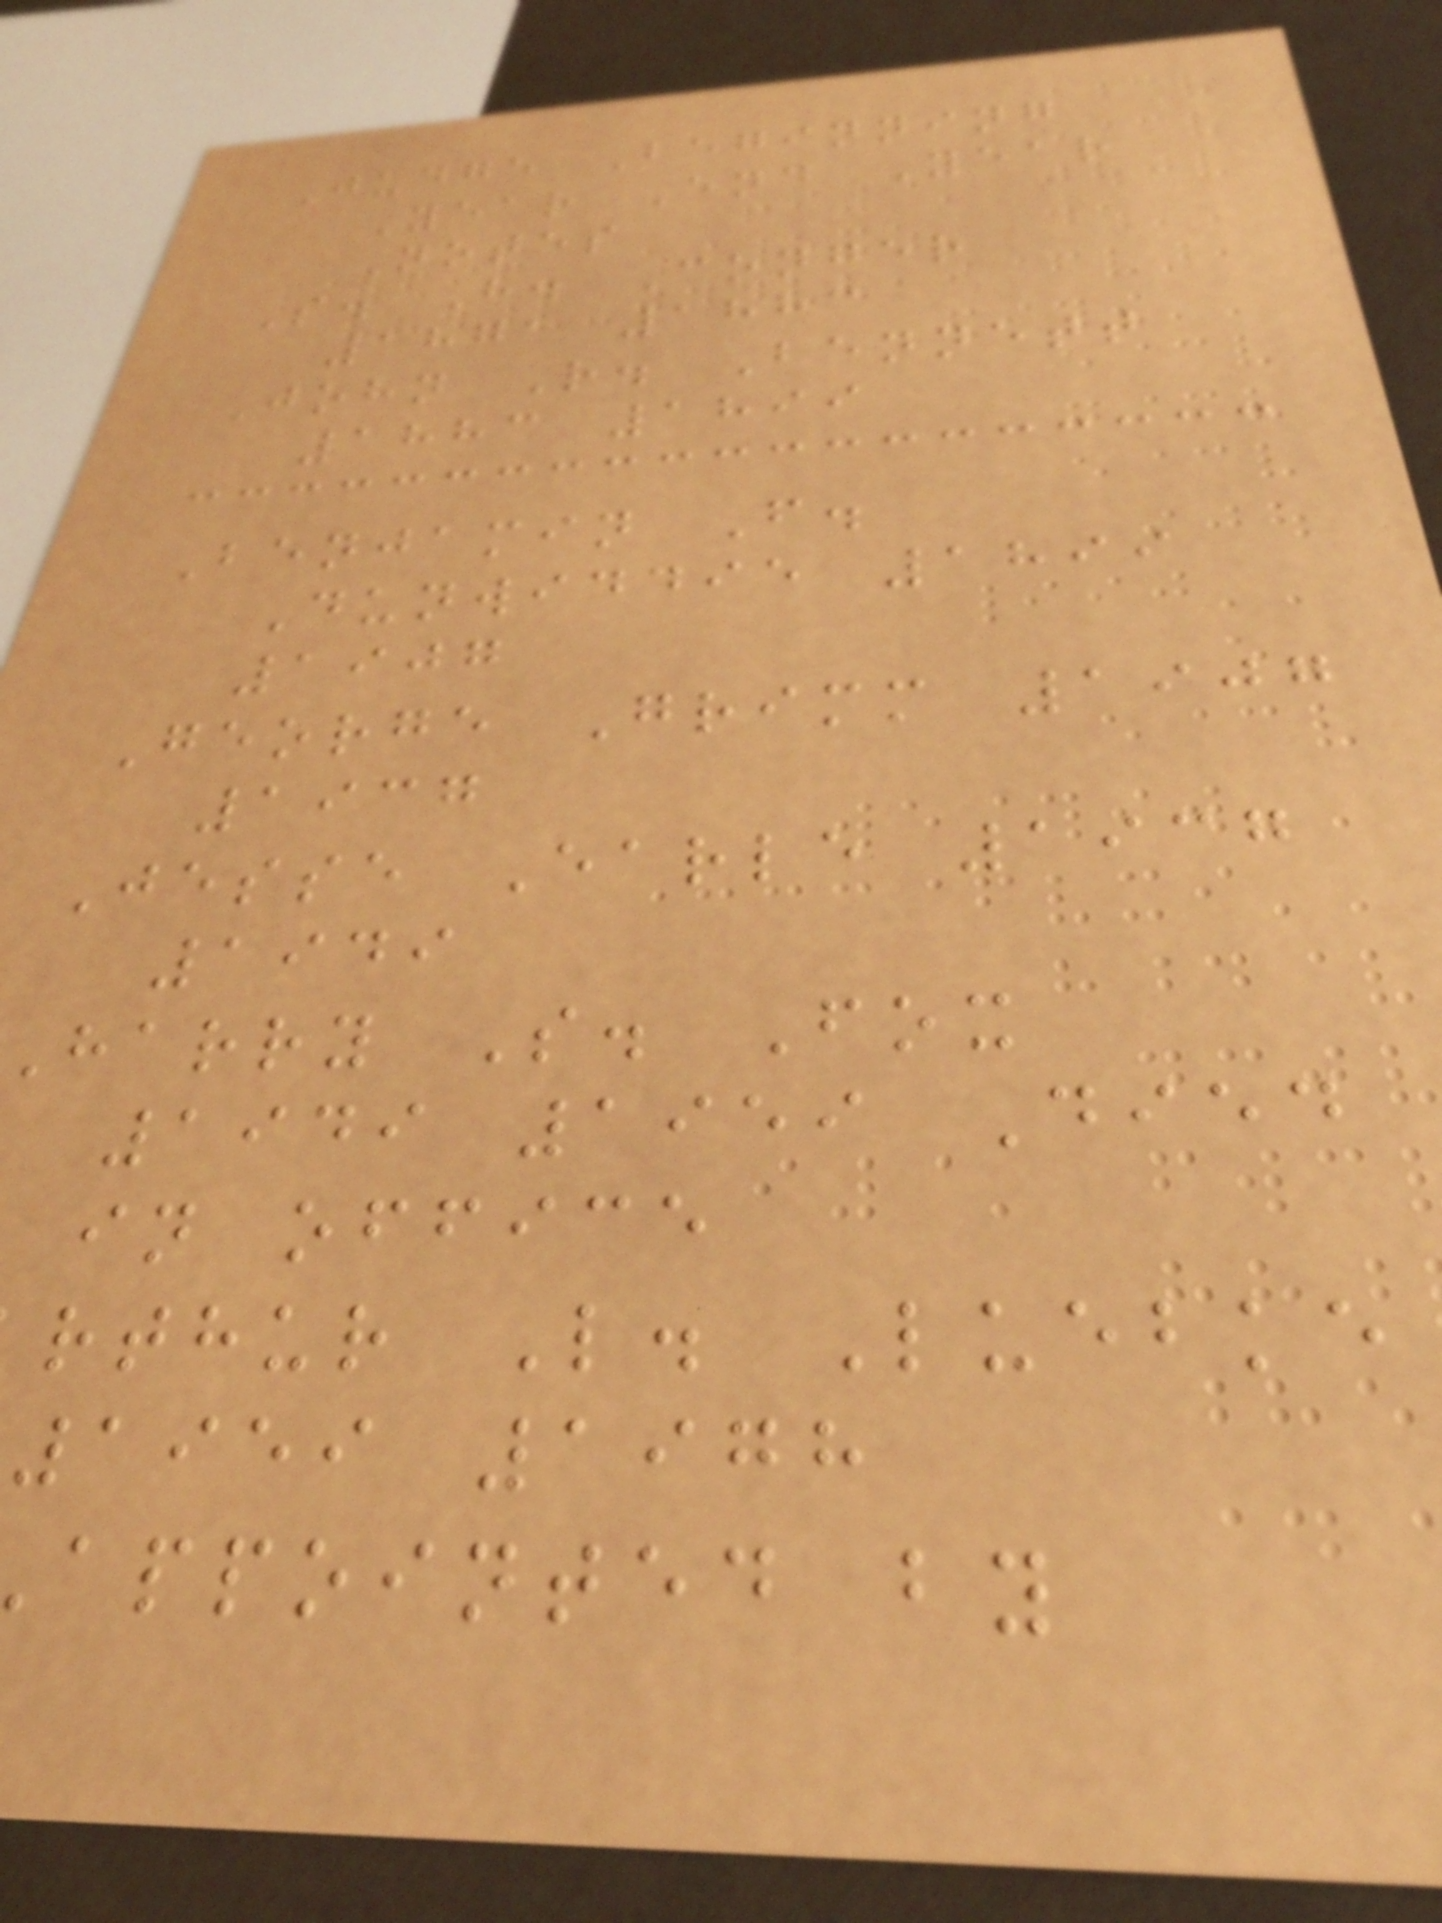Judge Beginning
Year End Year
Notes
S. H. Conger
1871 1883
John R. Bennett
1883 1899
Benjamin F.
Dunwiddie 1899
1907
George Grimm 1907
1937
Jesse Earle 1937
1949
harry S. Fox
1949 1959 Died
in office
rthur L. Luebke
1959 1978
appointed by
